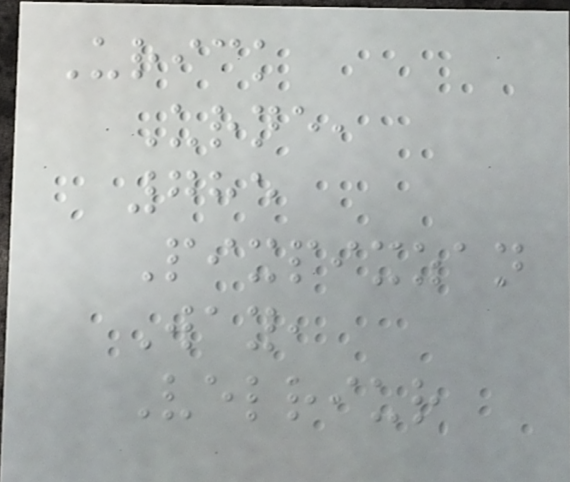Urick
Urne,
785
Pixpixzan
Way,
Velriur
